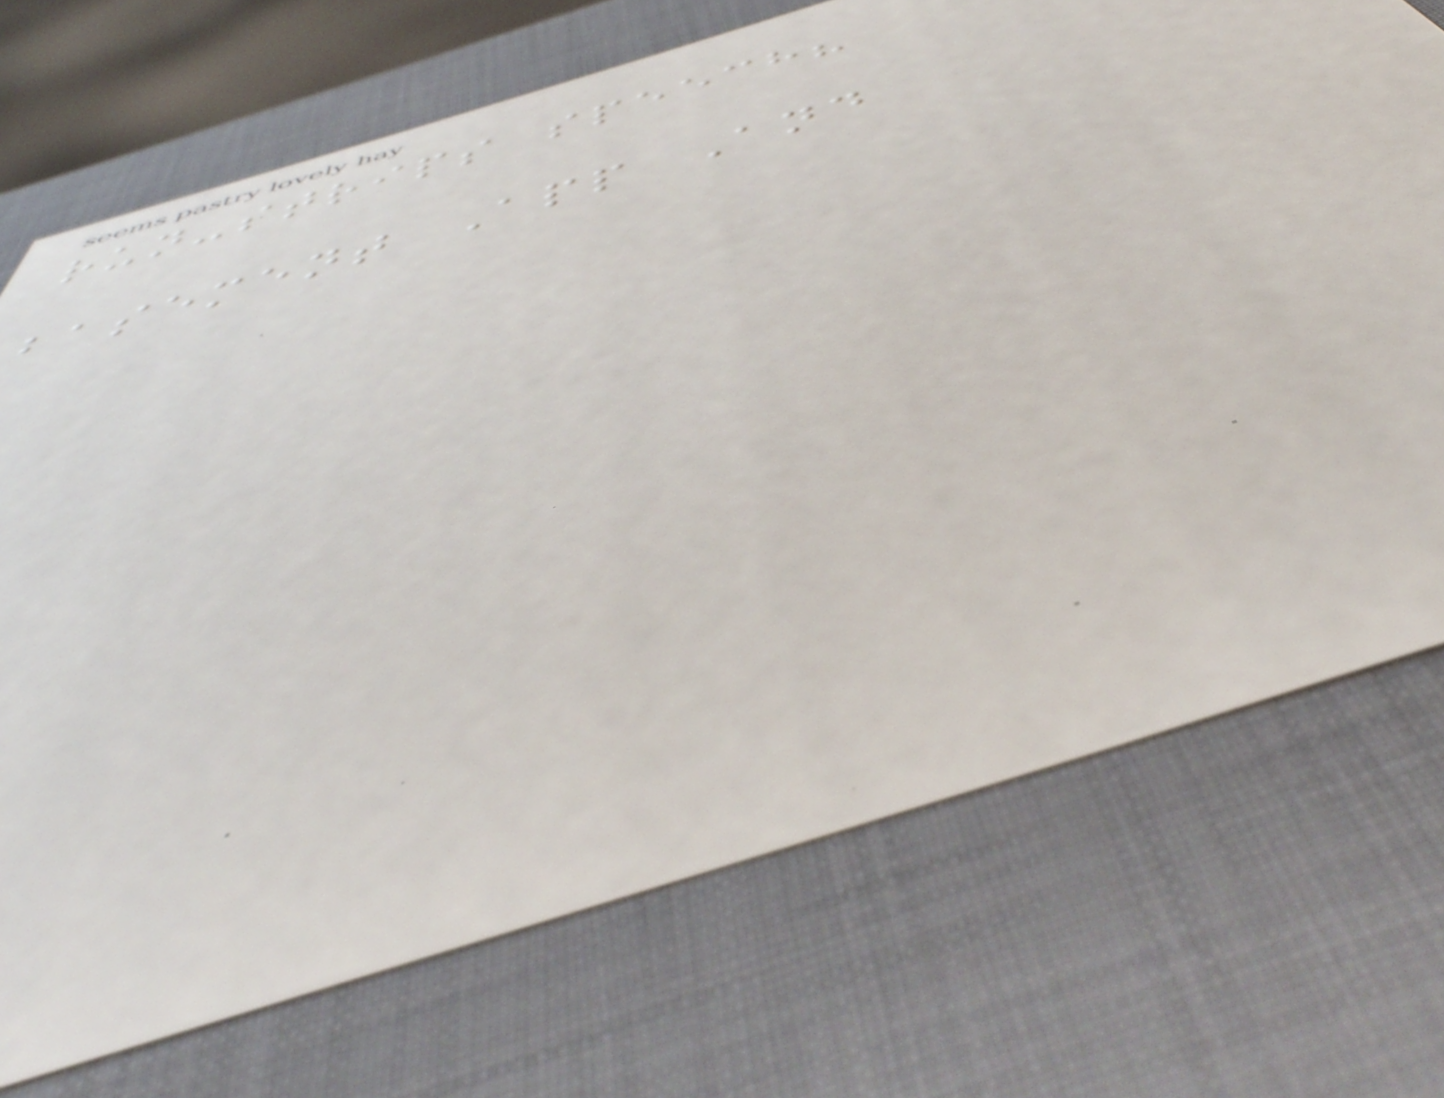run-strips speech?
basement App And
